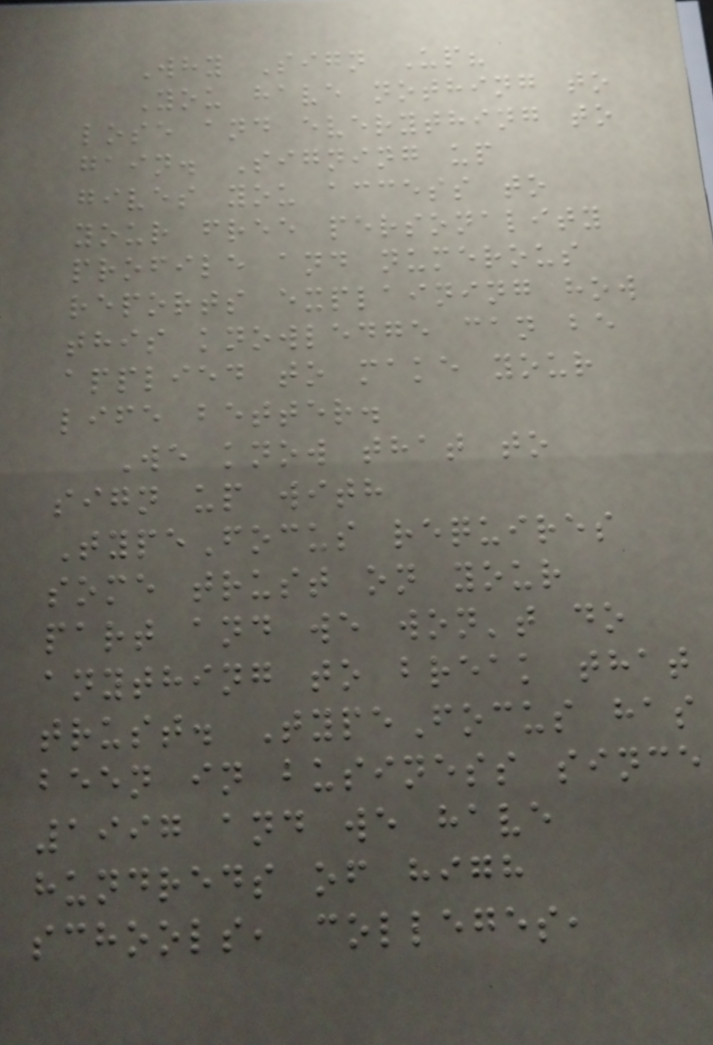Why Sign Up?
You have nothing to
lose and everything to
gain. Signing up
gives you access to
your free personality
profile and numerous
reports explaining how
this knowledge can be
applied to make your
life better.
We know that to
sign up with
TypeFocus requires
some trust on your
part and we won't do
anything to break that
trust. TypeFocus has
been in business since
1997 and we have
hundreds of high
schools, colleges,
